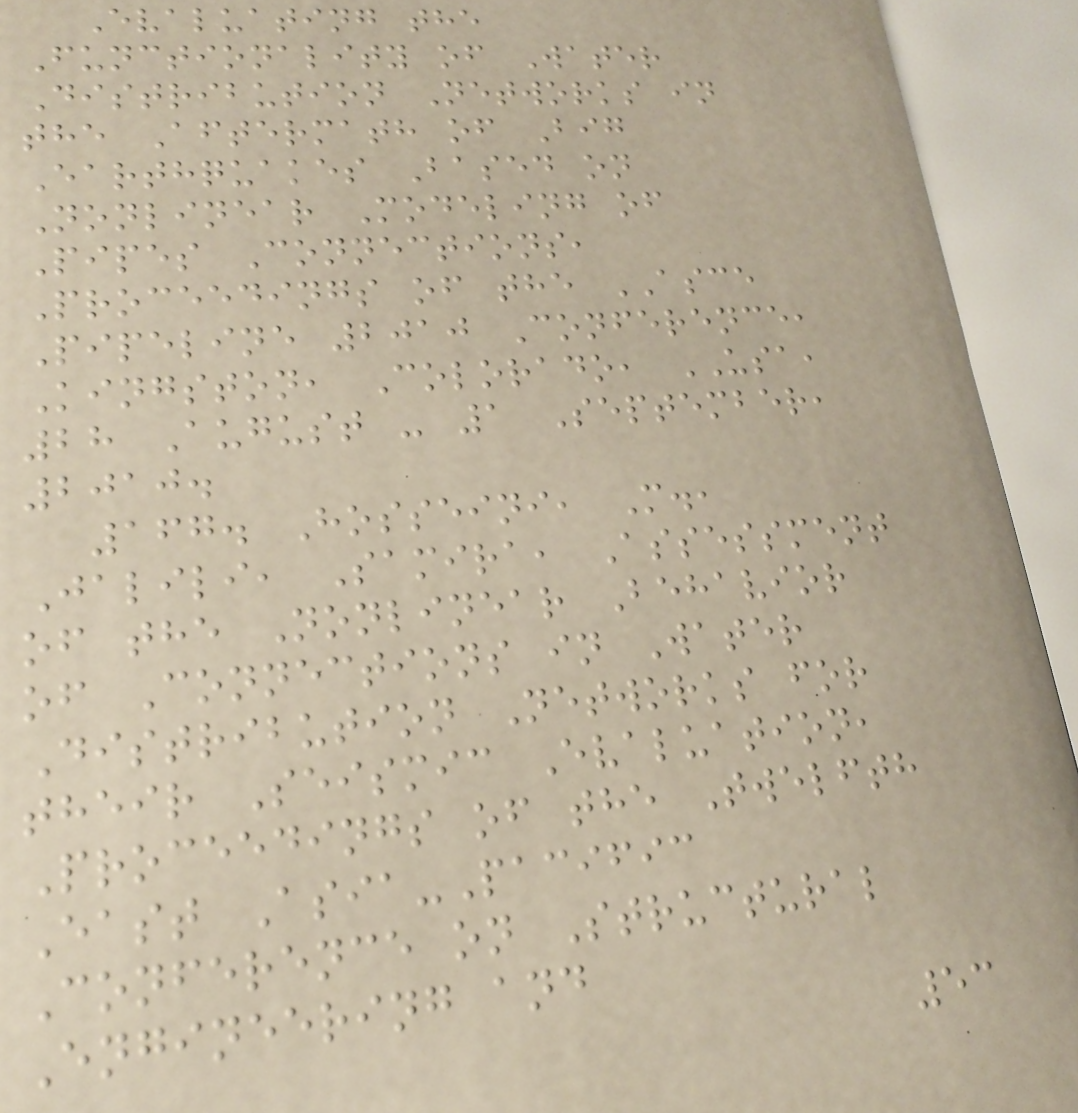Evaluating the
Functionality of Water
Distribution Networks in
the Aftermath of Big
Earthquakes Based on
Nonlinear Modeling of
Pipes Connections,
Proceedings of the ASCE
Pipeline 2010 Conference,
Kingston, Colorado, USA,
28 August - 1 September,
2010.
167. Hosseini, M.,
Jalili, Samira, Assessment
of the Nonlinear Behavior
of Connections in Water
Distribution Networks for
their Seismic Evaluation,
Proceedings of the Twelfth
East Asia-Pacific
Conference on Structural
Engineering and
53
